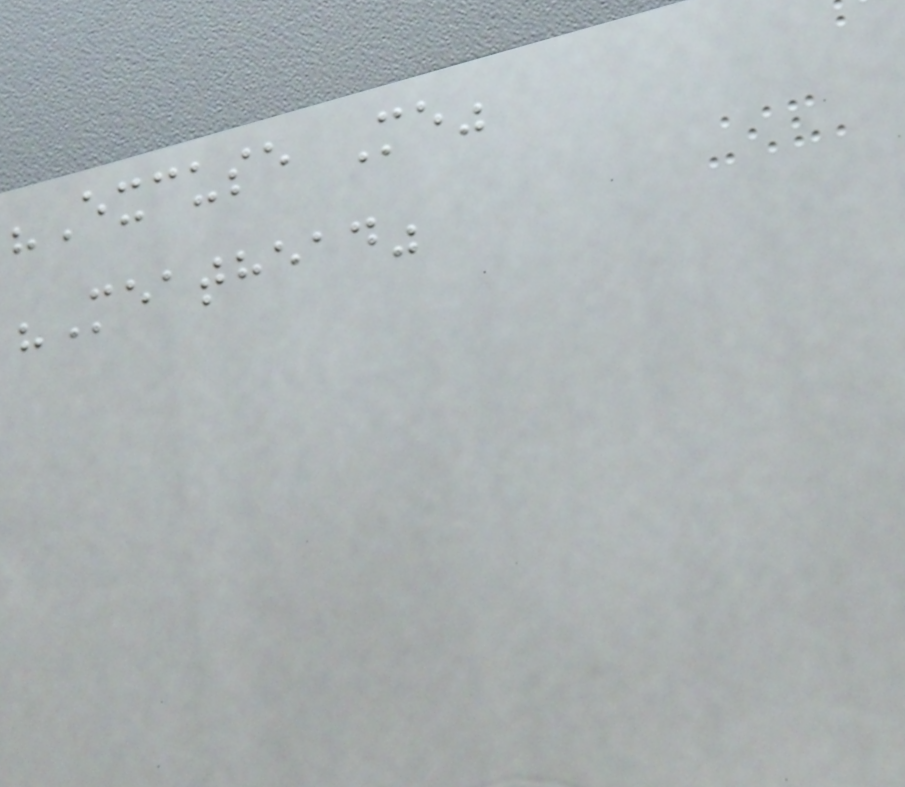"Excuse Me"
"Meathead"
